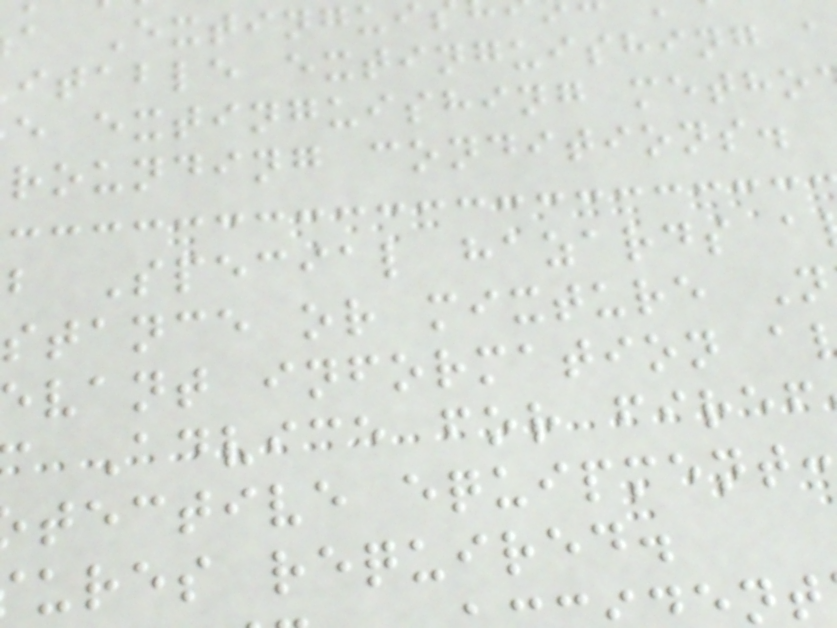a Extingui
itable extinguishing a
e extinguishing metho
rounding conditions.
b Special hazards a
stance or mixture N
evant information a
Advice for firef
tective equipment:
ures required.
